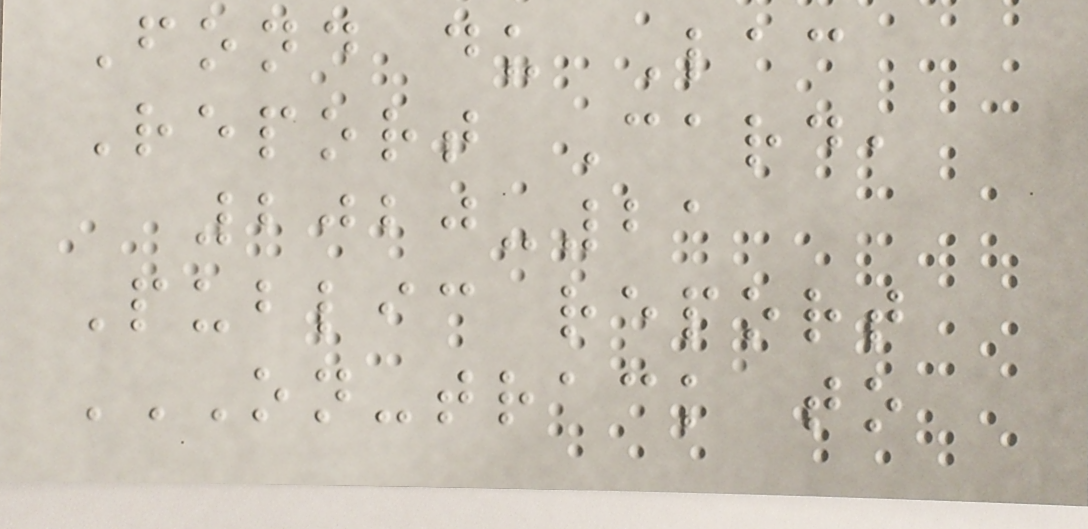Fond du Lac
Report Card,
2020-21
Public report
ON-TRACK TO
